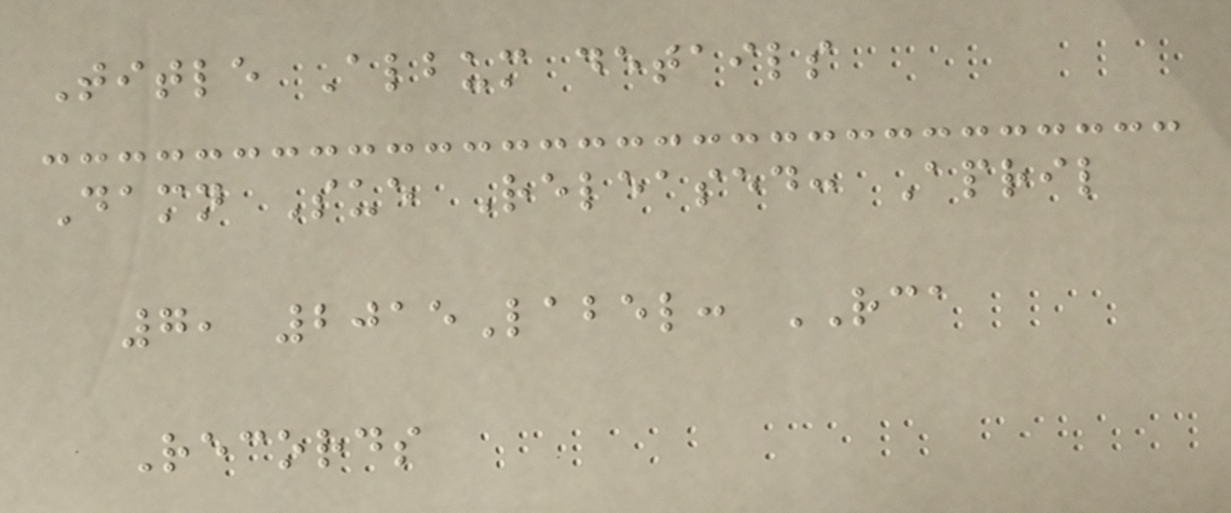Title Album details
Damn Sue Released: April
7, 2015Label: RCA
Records
